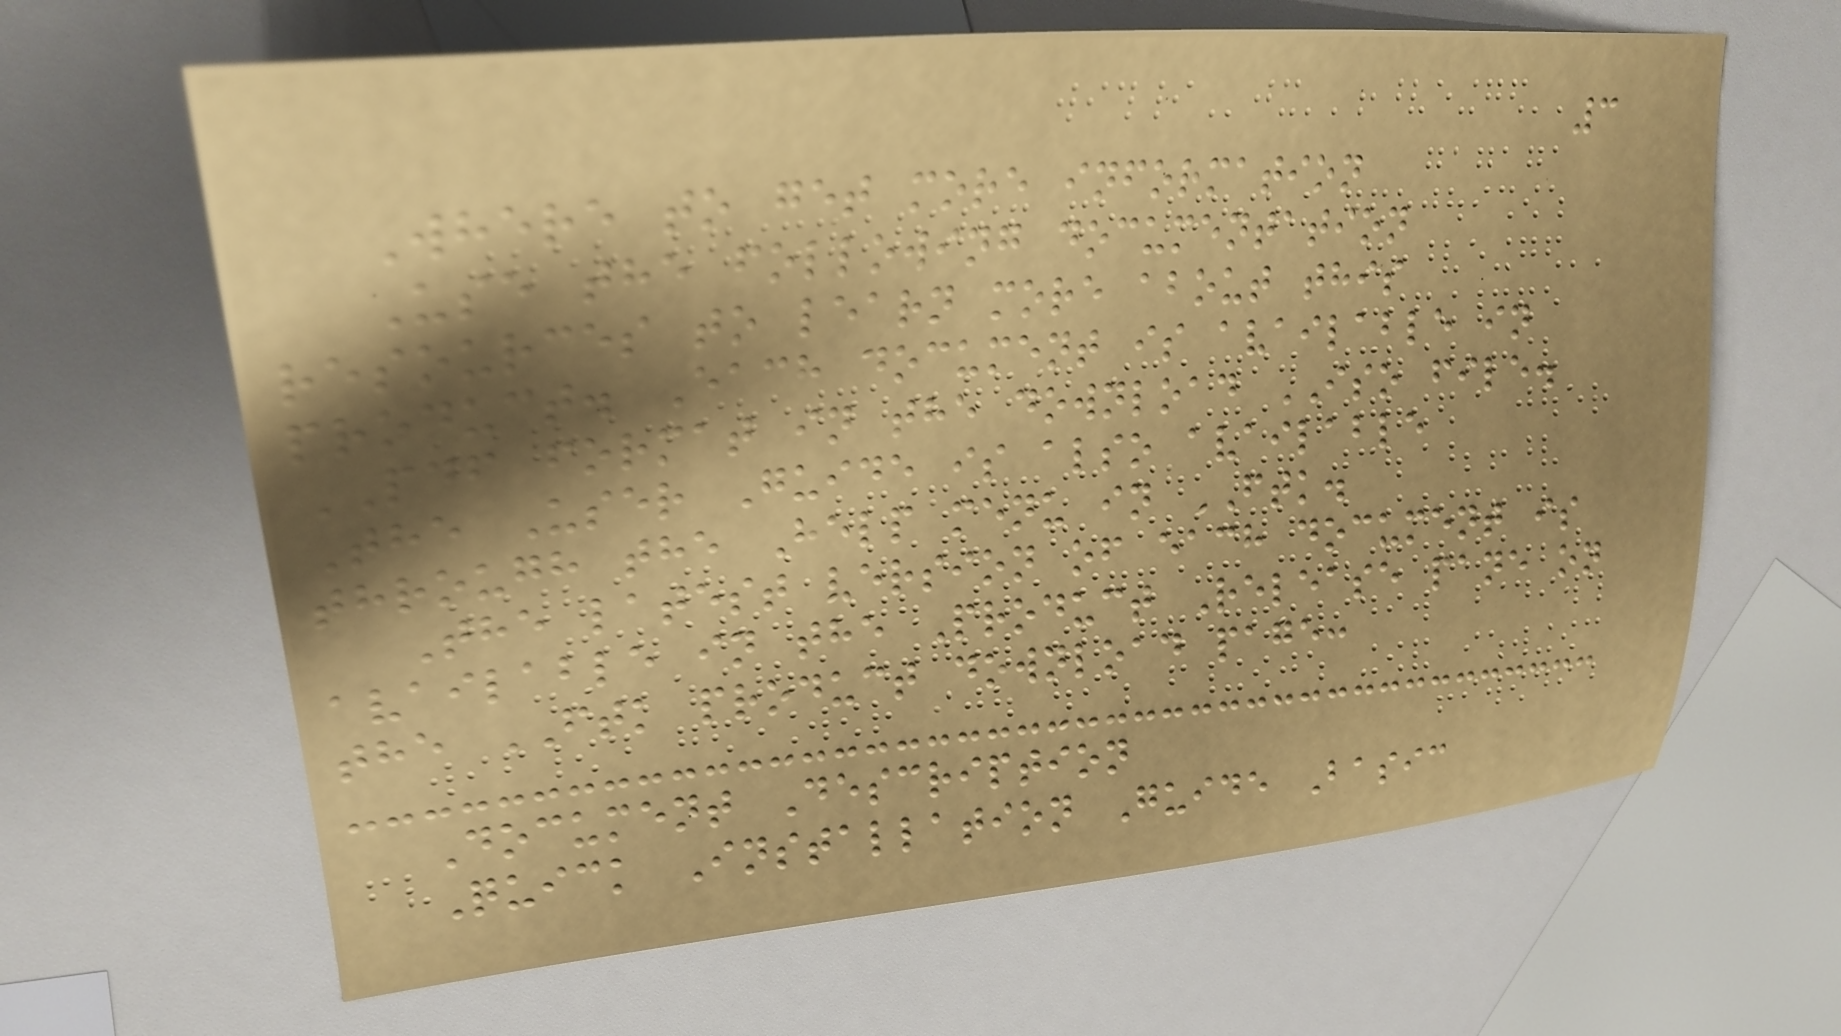3
Where to get more information
Use the following documentation
resources to learn more about this
product. Each document is available in
PDF format in the download ISO file.
The User Guide is also available
through the Help menu in FTK.
The latest version of each document is
available in the Product Release pane on
the FTK product download page:
Document Description
Quick Installation Guide Basic
